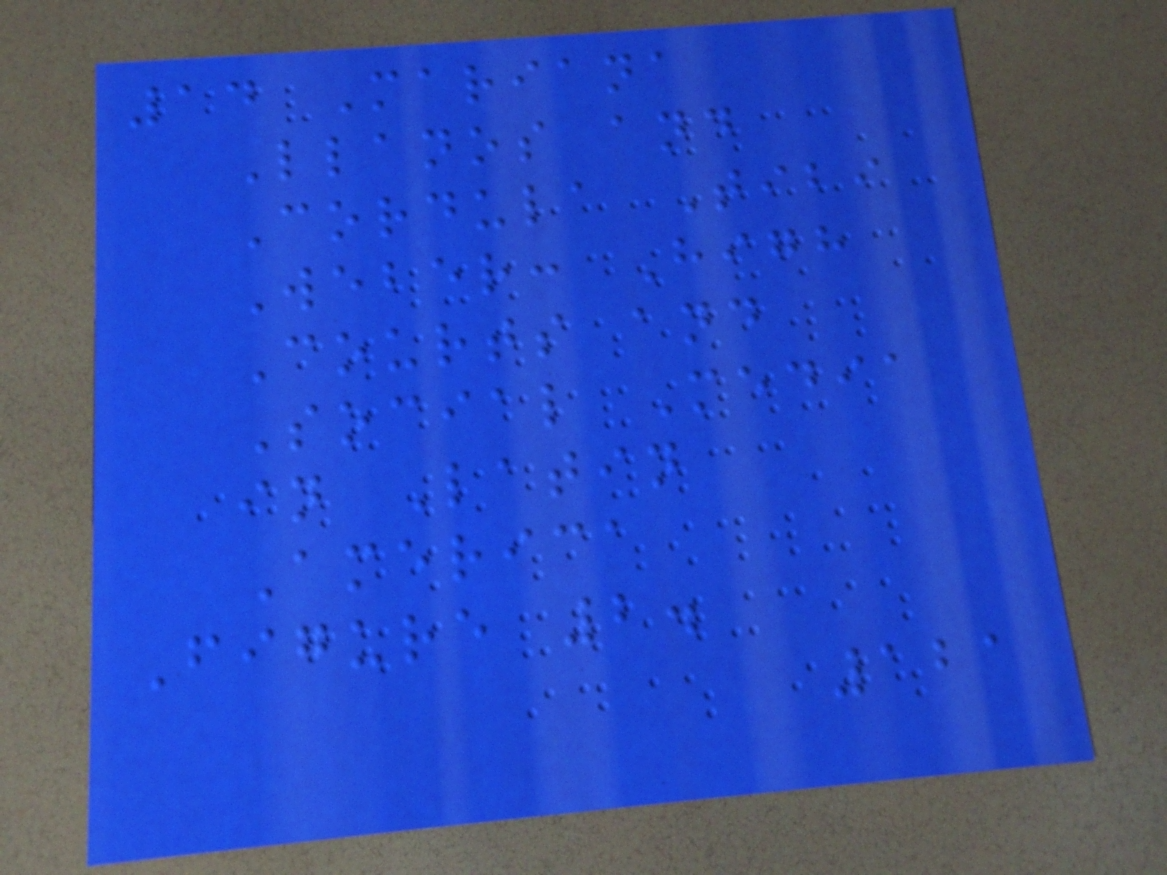14 Mariana
Llanos and
Cordula Tibi
Weber: High
Courts and
Social Media
in Latin
America
Figure 2.
121
